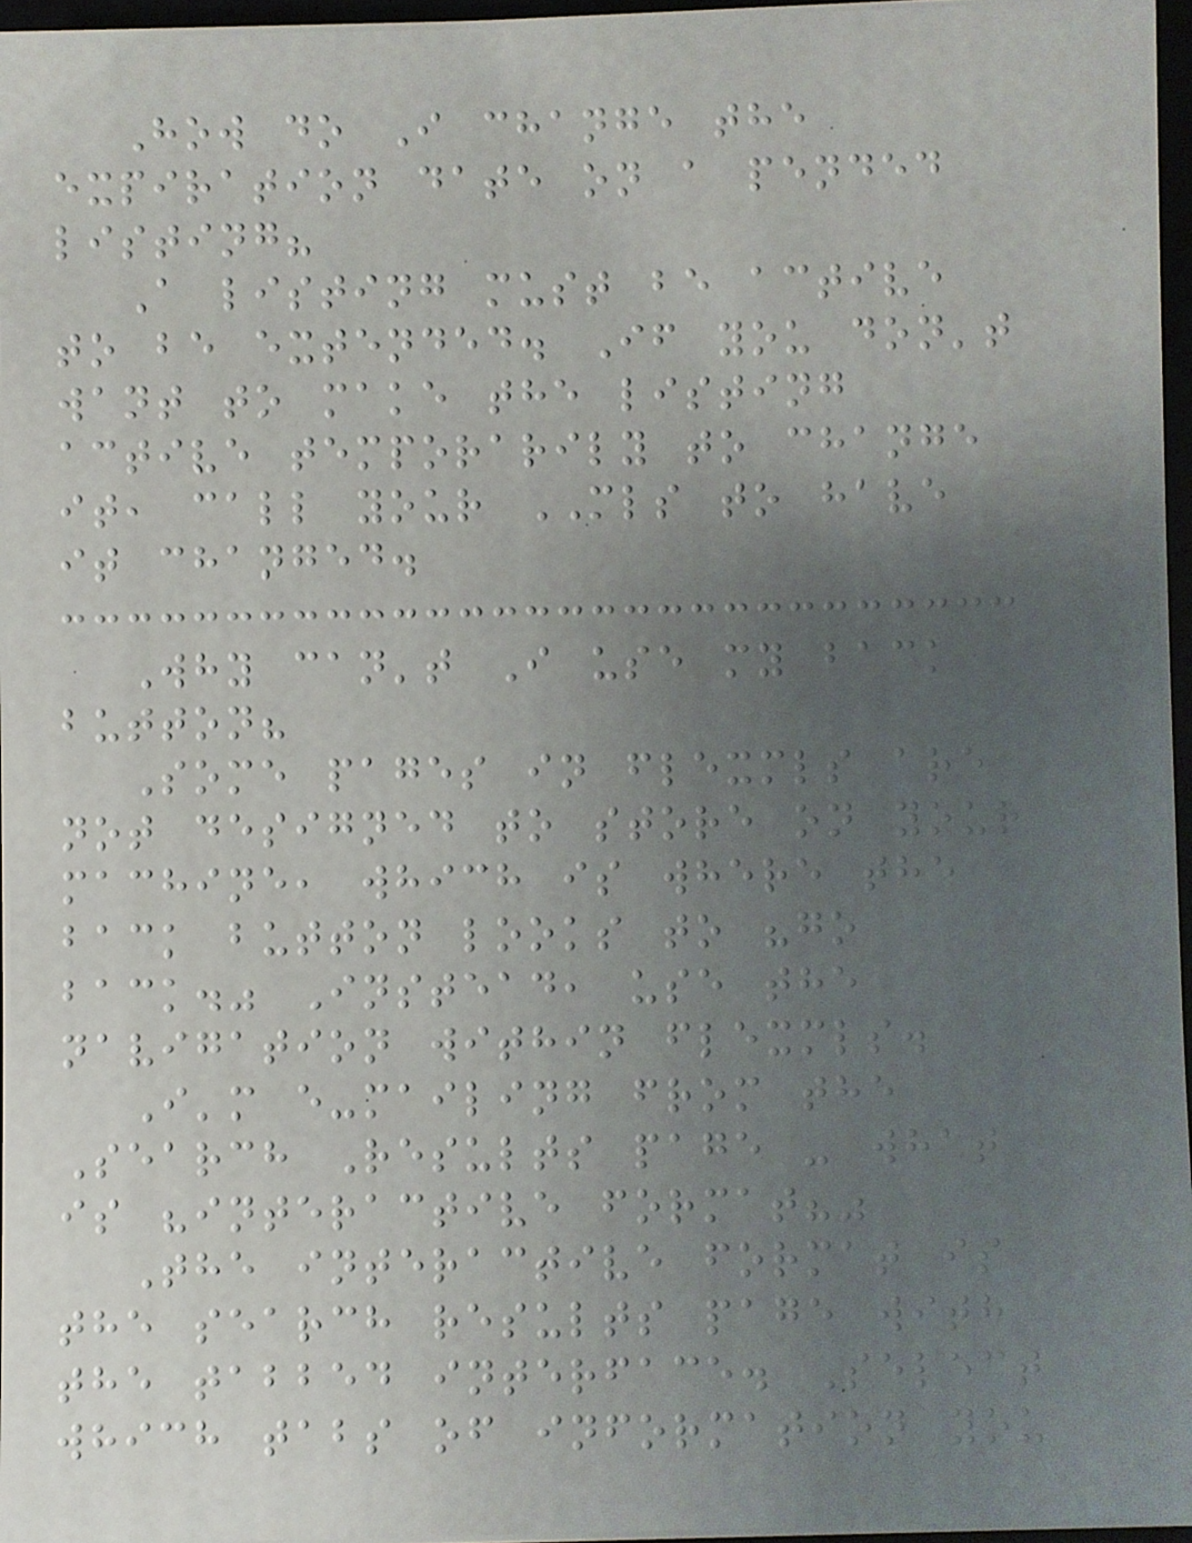How do I change the
expiration date on a pended
listing?
A listing must be active
to be extended. If you don't
want to make the listing
active temporarily to change
it, call your MLS to have
it changed.
Why can't I use my back
button?
Some pages in flexmls are
not designed to store on your
machine, which is where the
back button looks to "go
back." Instead, use the
navigation within flexmls.
I'm e-mailing from the
Search Results page - what
is "interactive format?"
The interactive format is
the search results page with
the tabbed interface. Select
which tabs of information you
